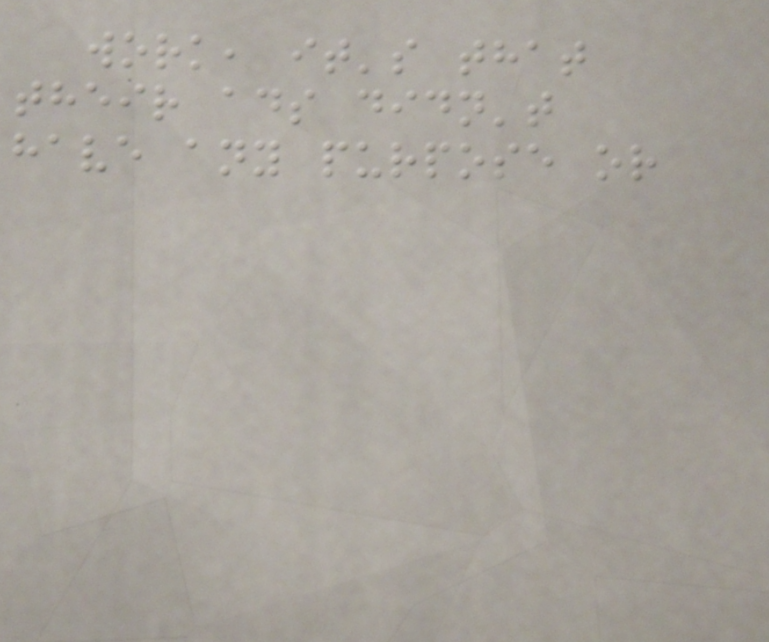work, it's that
their ads didn't
have any purpose or
